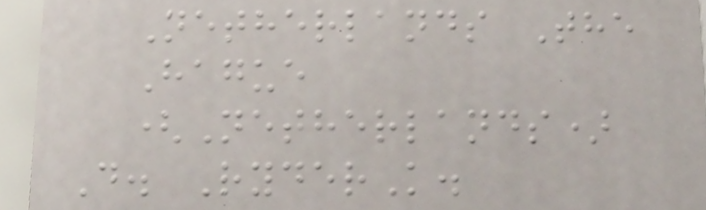Netherlands The
Hague
(Netherlands)
D. RyderK.
